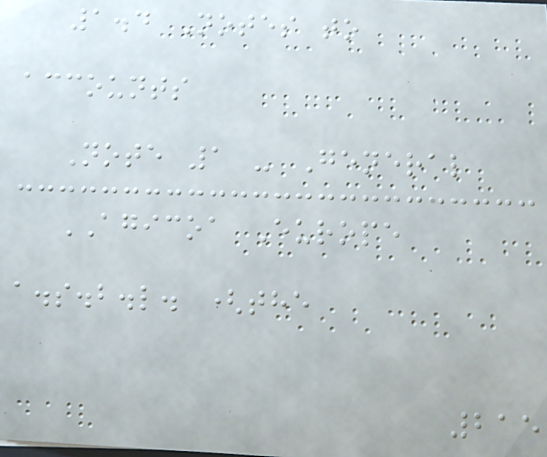1.4 Notes to
accounts
Note 1 - General
AGICOA Europe
a.s.b.l. (the
215
